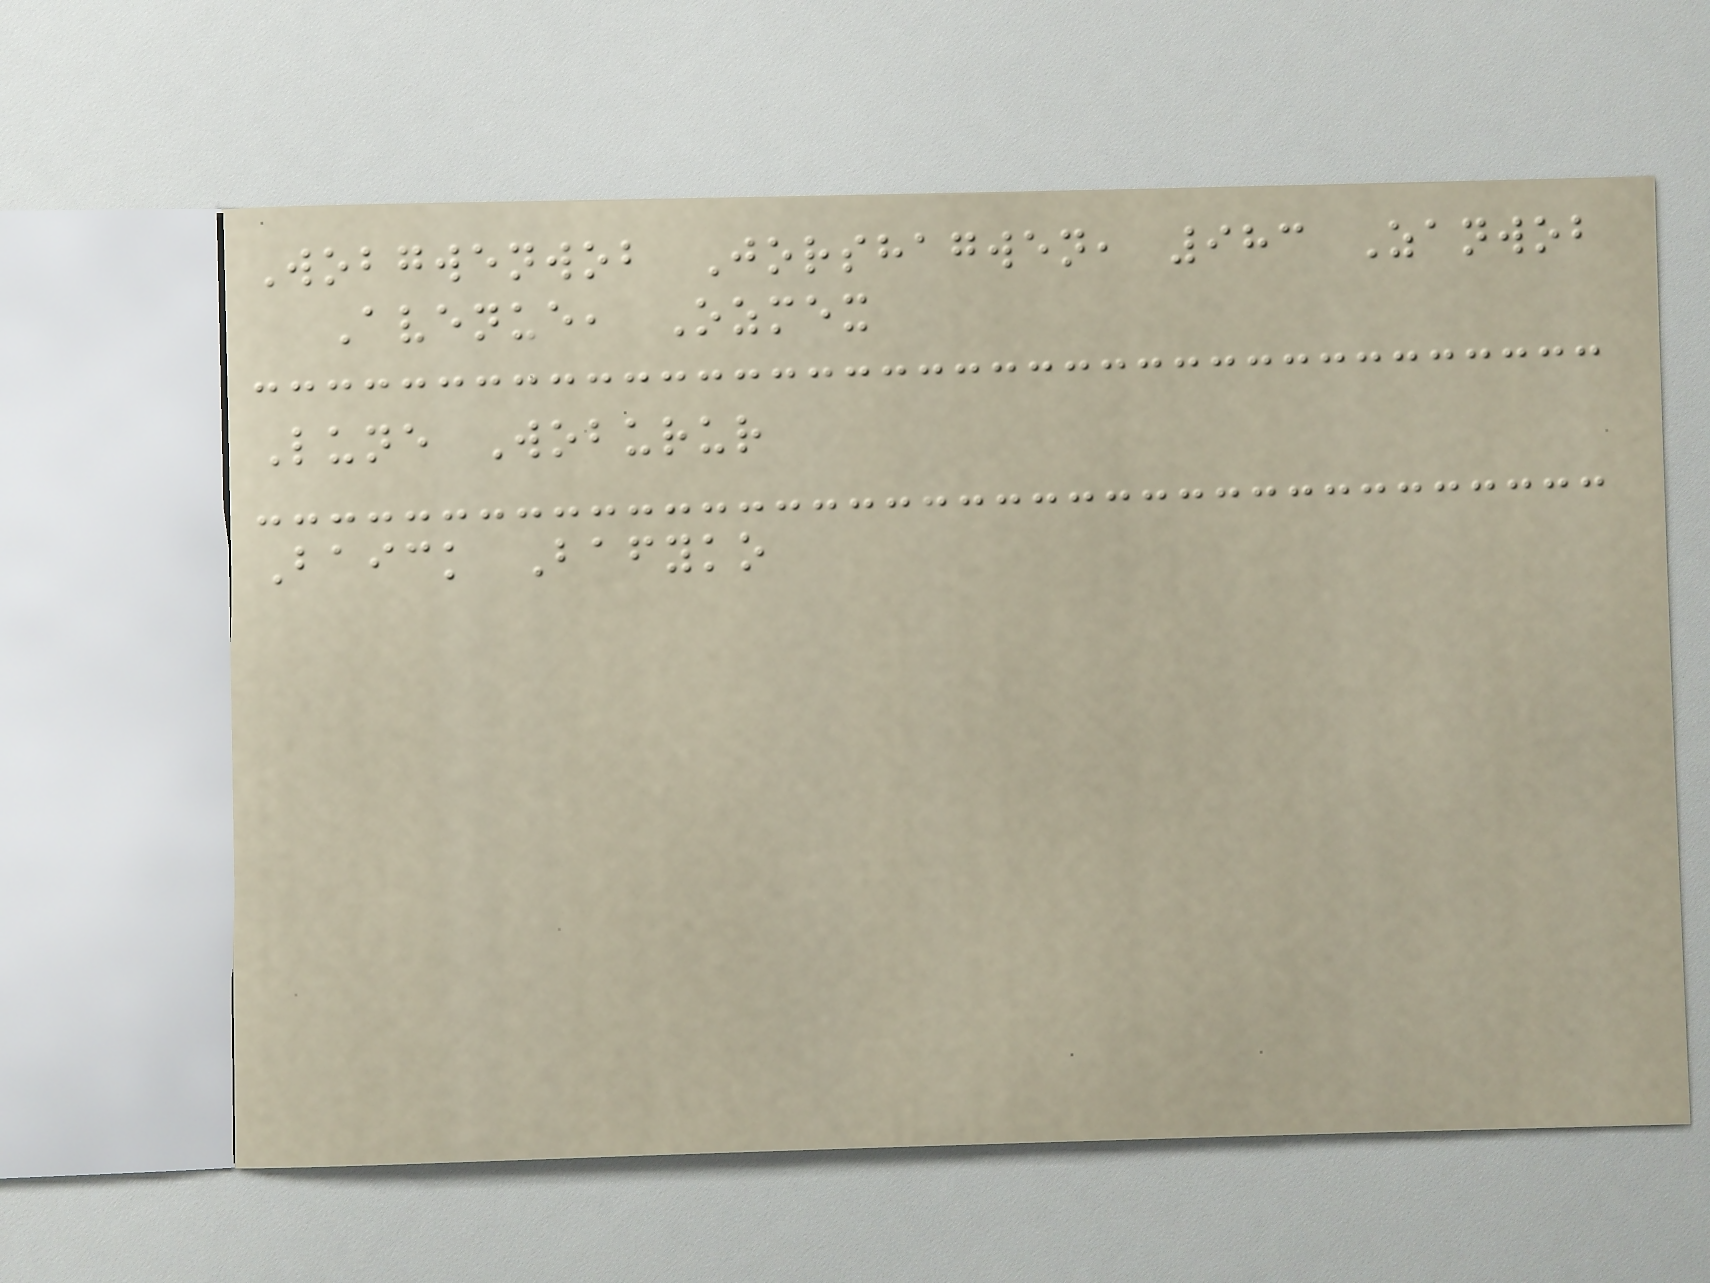Wobgwenwob Jorshagwen, 983 Zanwob
Avenue, Ozmex
Lune Woburur
Baick Bafyko
